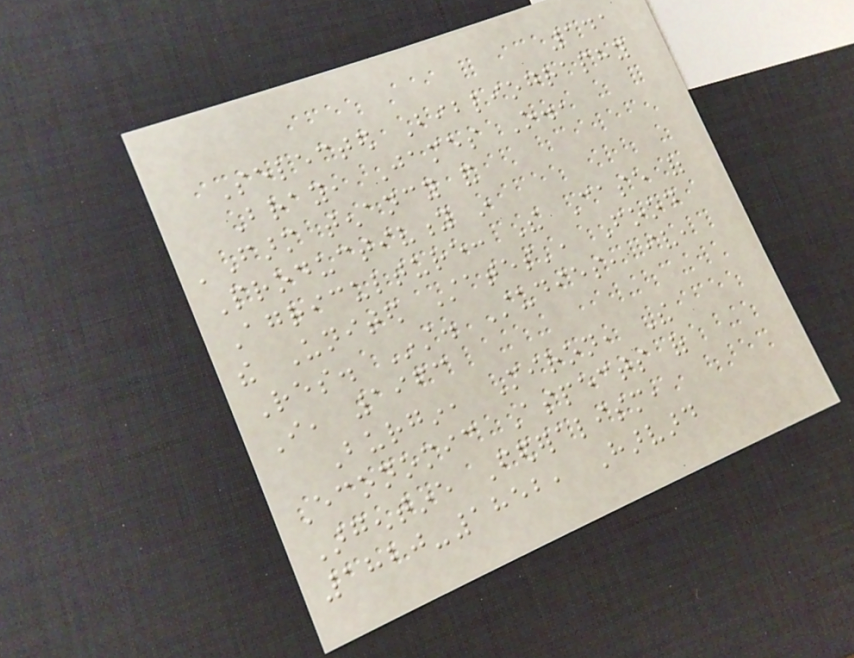141
Selected Bibliography
Bray, James O.,
'Farm tenancy and
Productivity in
Agriculture: The Case of
the United States', Food
Res. Inst. Studies, iv,
I, 1963
Burgin, Miron, The
Economic Aspects of
Argentine Federalism,
1820-1852, Harvard
